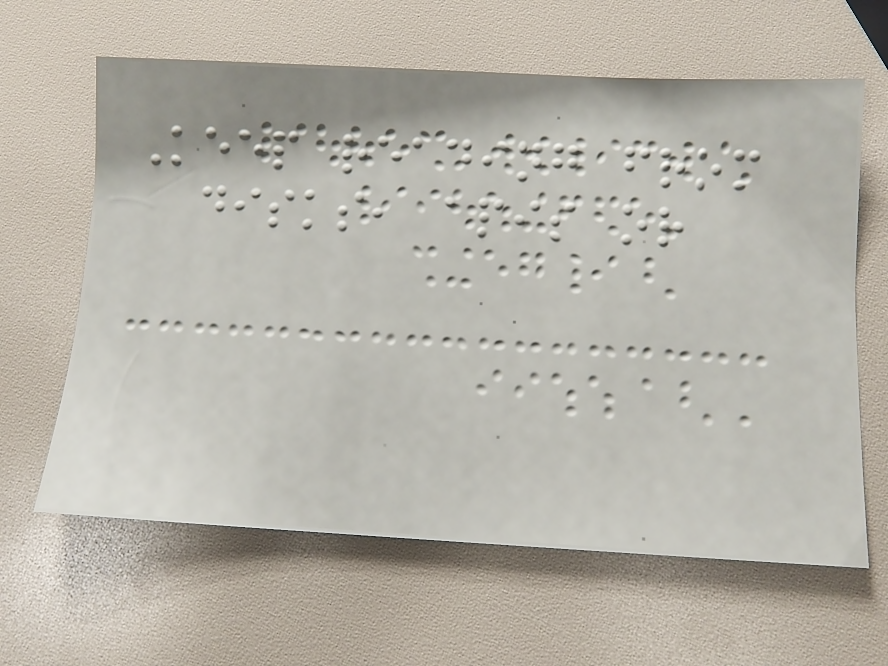Keep reading from
disks, apis or
